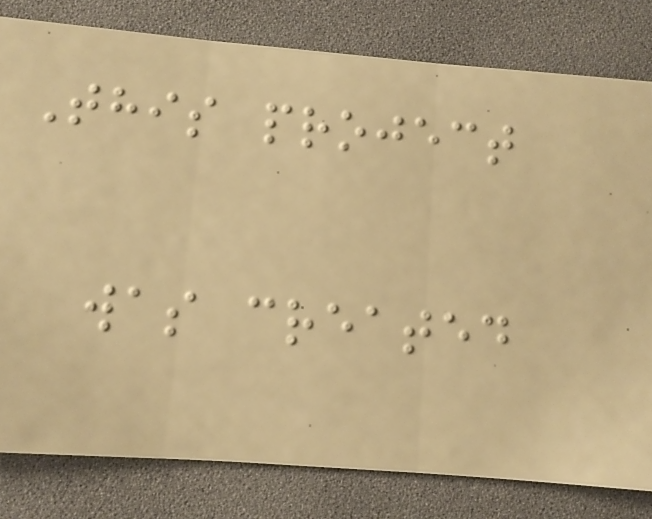This project
was created
